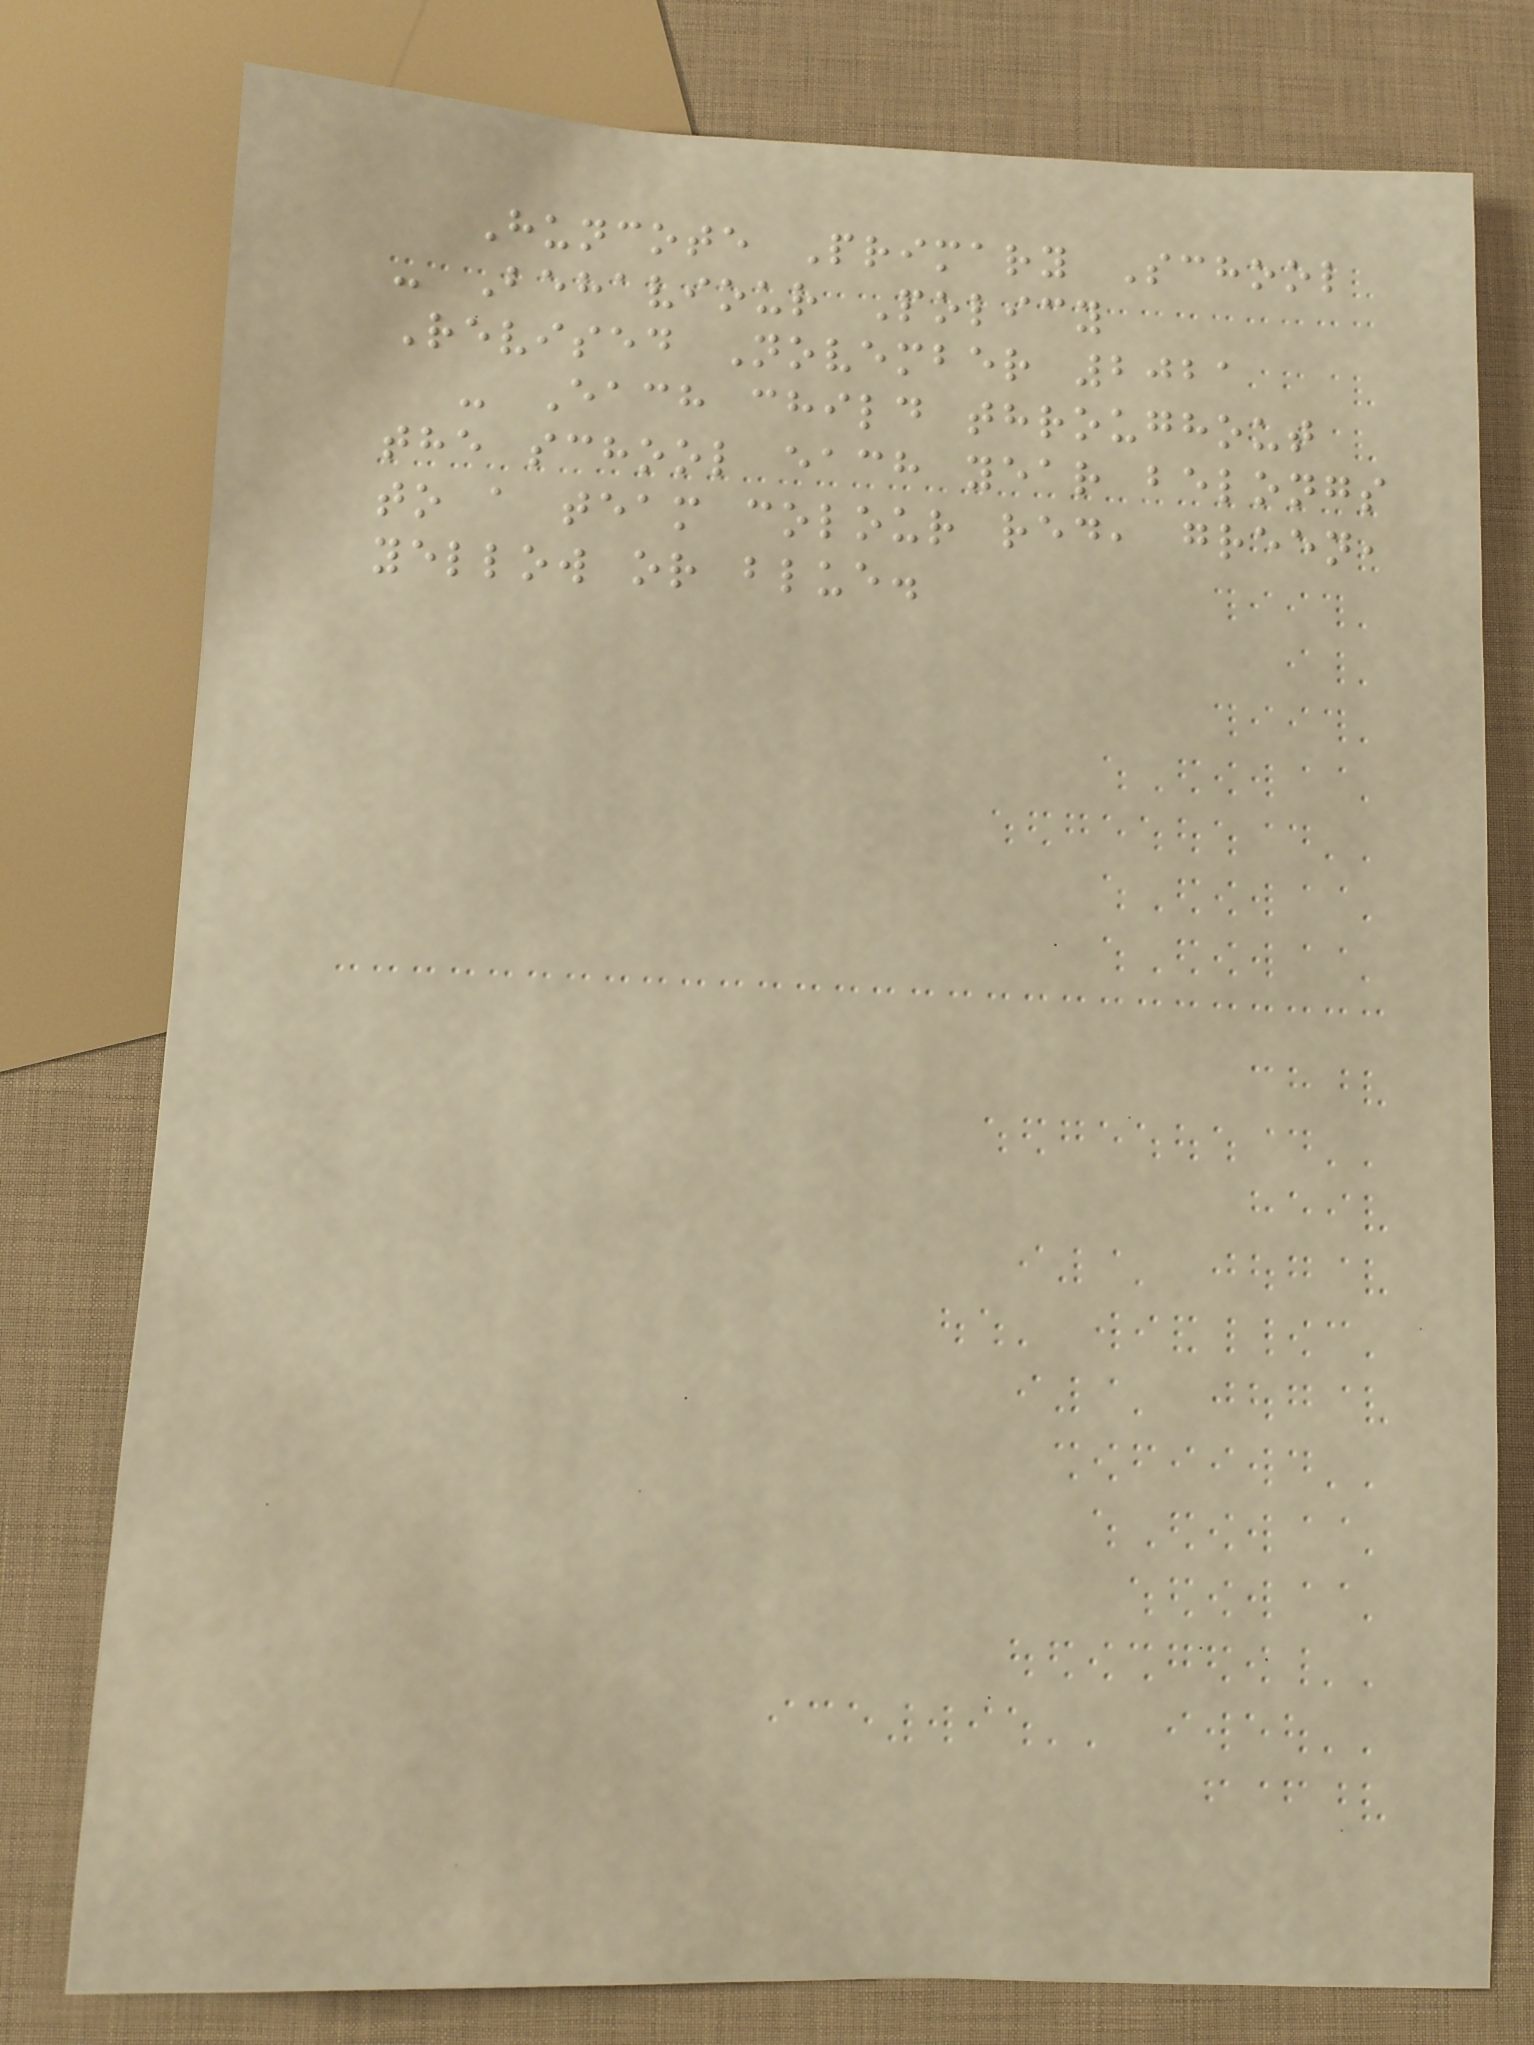Huncote Primary School
- Behaviour Policy
Revised November 2021
- Each child throughout
the school each year belongs
to a team colour red, green,
yellow or blue.
